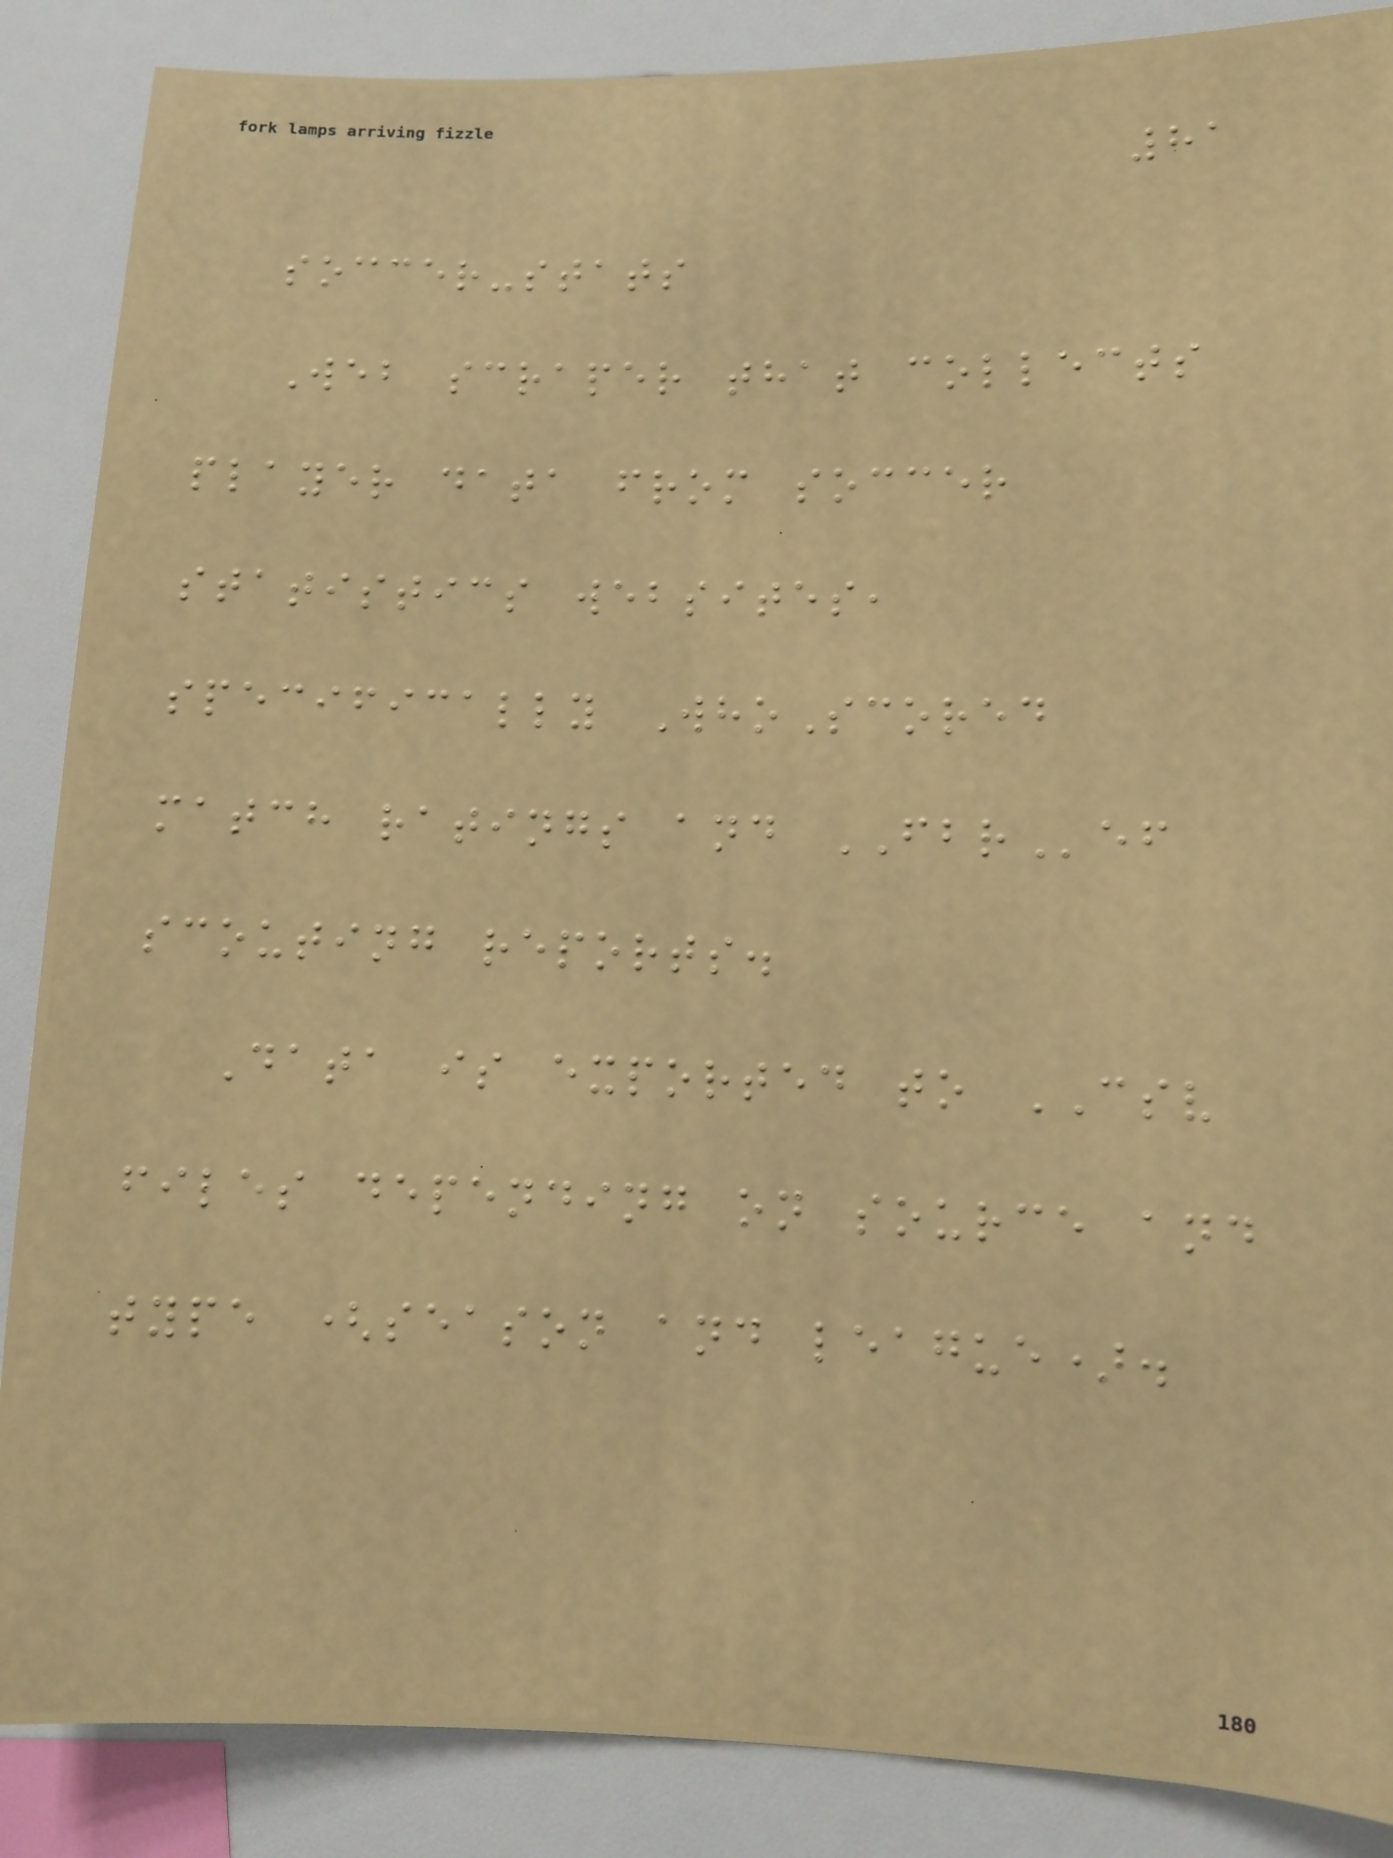81
soccer-stats
Web scraper that collects
player data from soccer
statistics websites,
specifically WhoScored
match ratings and FBRef
scouting reports.
Data is exported to CSV
files depending on source and
type (season and league).
